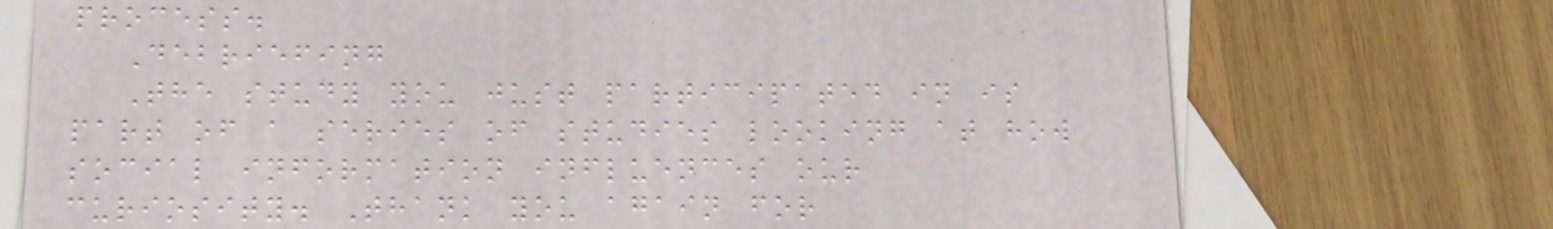process.
Debriefing
The study you just participated in is
part of a series of studies looking at how
social information influences our
curiosity. Thank you again for
